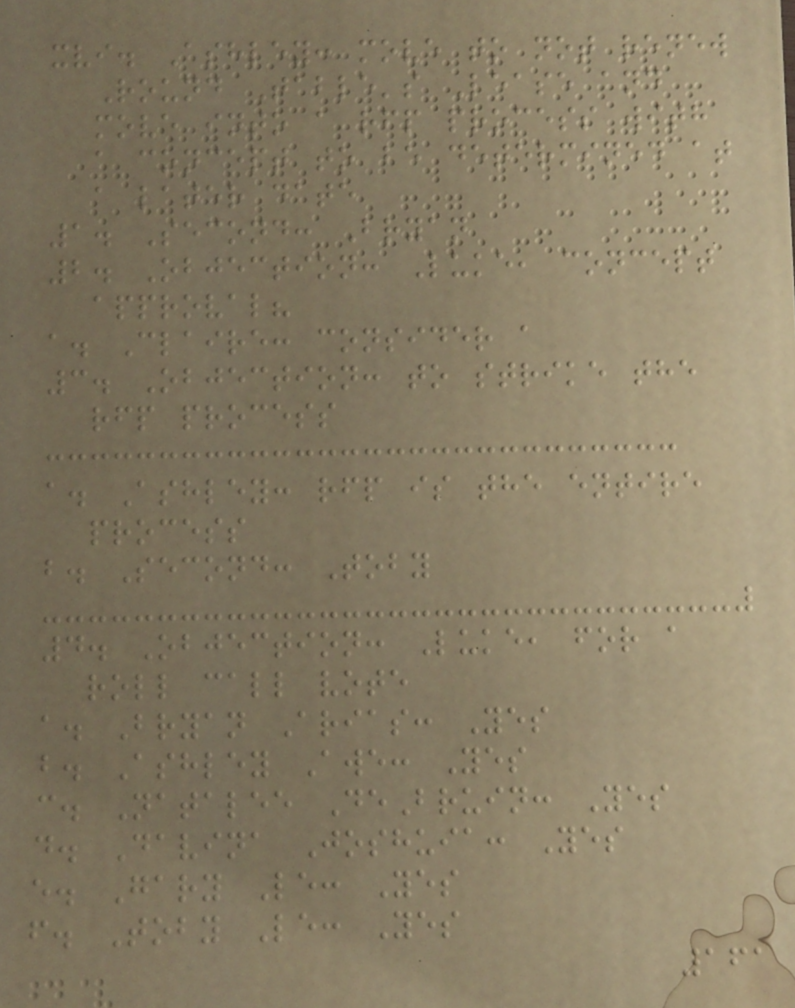xvi. Ashley: move to not renew
Round Table's Lease and
move into a rfp process with
a concept to be determined at
a later date
1. Second: Bryan
2. Objection: Luke, concept
approval?
a. Claire: consider a
3. Objection: to strike the
rfp process
a. Ashley: rfp is the entire
process
b. Second: Toby
4. Objection: Luke, for a
roll call vote
a. Bryan Arias: Yes
b. Ashley Awe: Yes
c. Natalee DeBruin: Yes
d. Davina Joshuia: Yes
e. Gary Le: Yes
f. Toby Le: Yes
161
